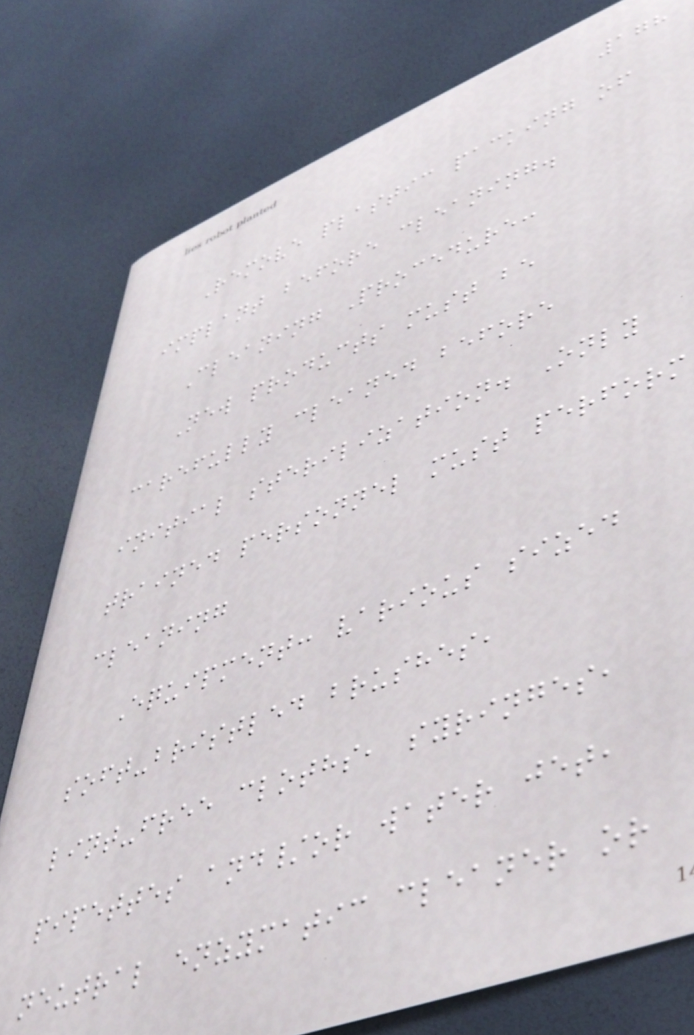178
Remove plastic packing of
implant before cleaning.
Cleaning Procedure:
New products must be
carefully cleaned before
initial sterilization. Only
trained personnel must perform
cleaning
Equipment: various sized
soft-bristled brushes,
lint-free cloths, syringes,
pipettes and/or water jet,
neutral enzymatic cleaner or
